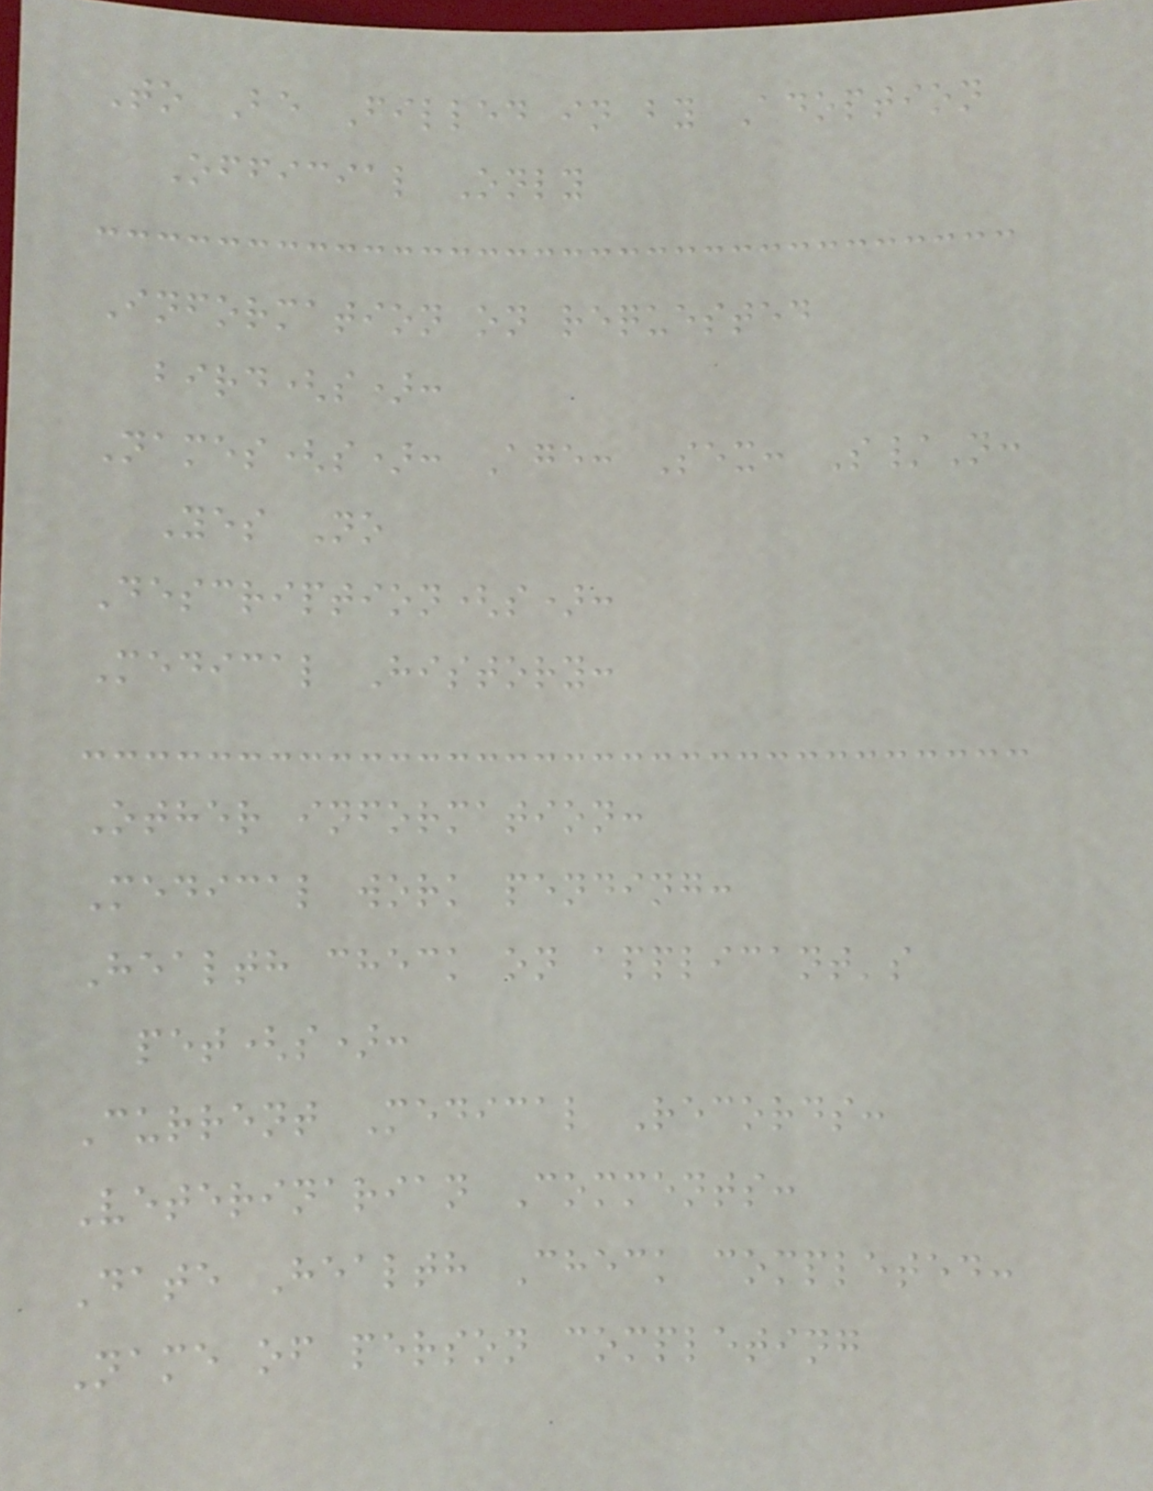To Be Filled in by Adoption
Official Only
Information on requested
bird(s):
Names(s): Age: Sex: S/N:
Yes No
Description(s):
Medical History:
Other information:
Medical work pending:
Health check on applicant's
pet(s):
Current Medical Records:
Veterinarian Comments:
Date Health Check completed:
Name of person completing
